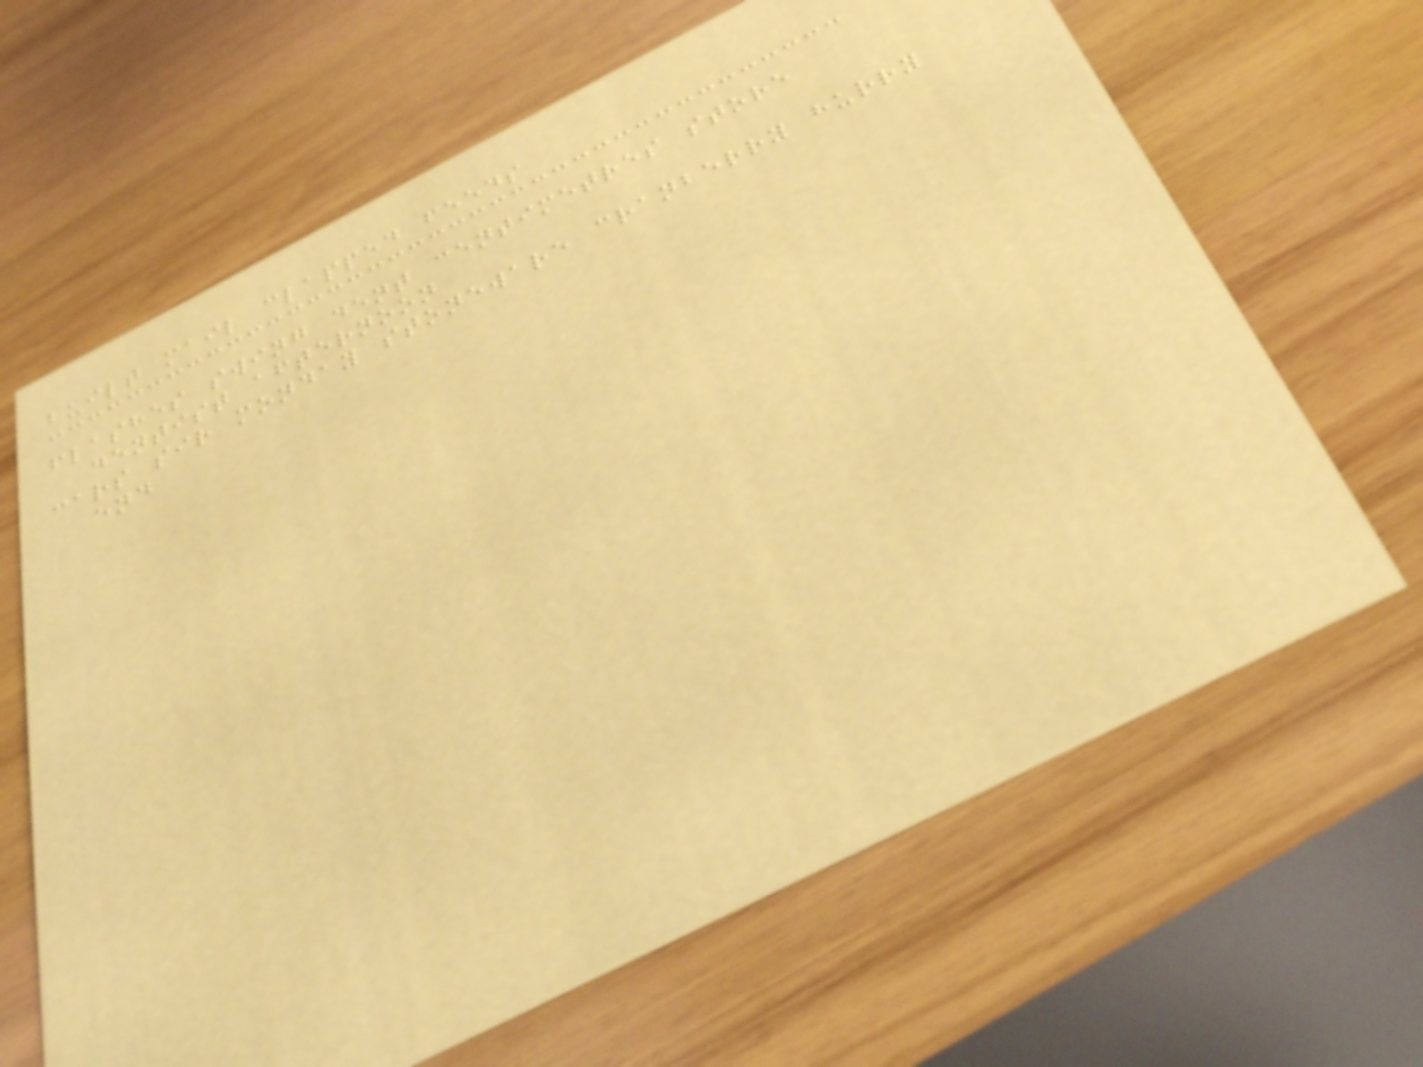built mail clapped feeds
flashes swing dent centimetres store
dentist afternoon
cars sir monday stoneware cranberry hurry
end
